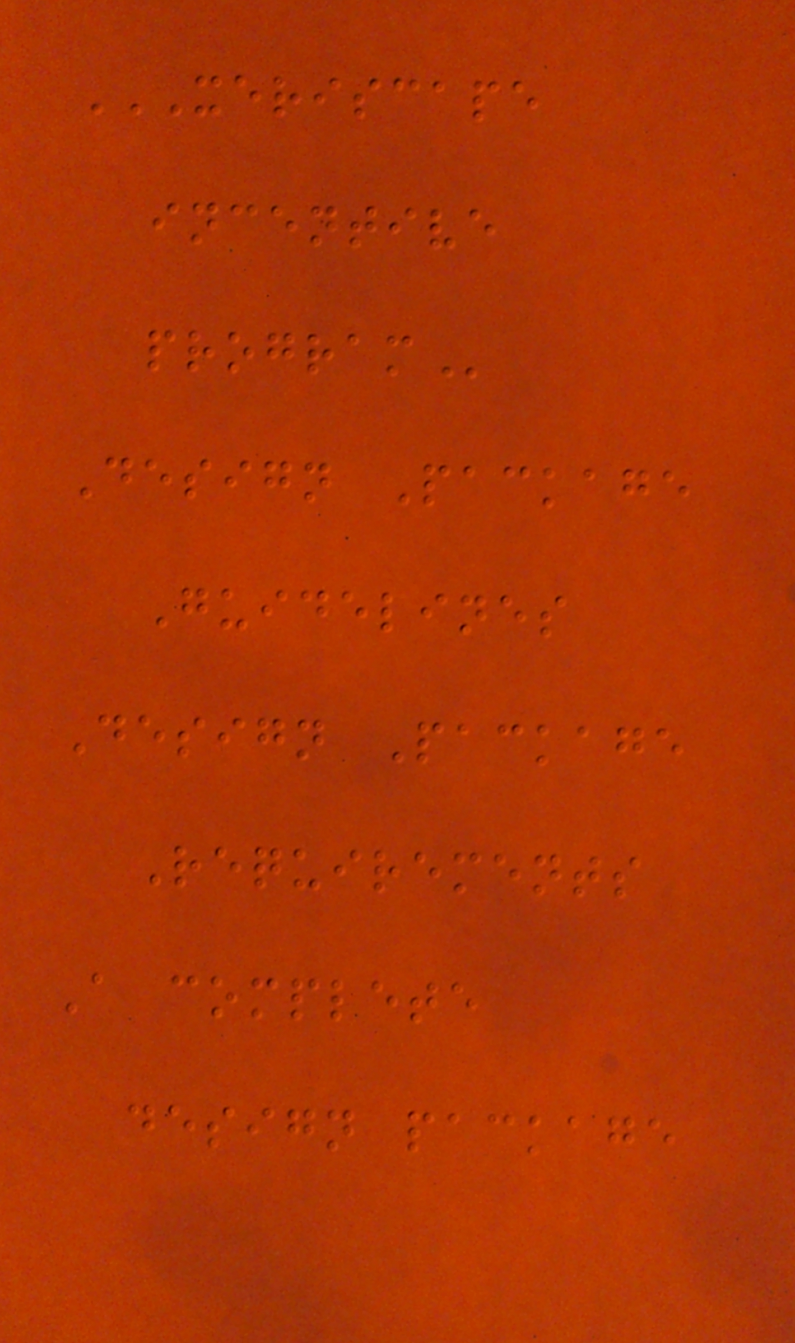XERISCAPE
INCENTIVE
PROGRAM
Design Package
Guidelines
Design Package
Requirements
A complete
design package
